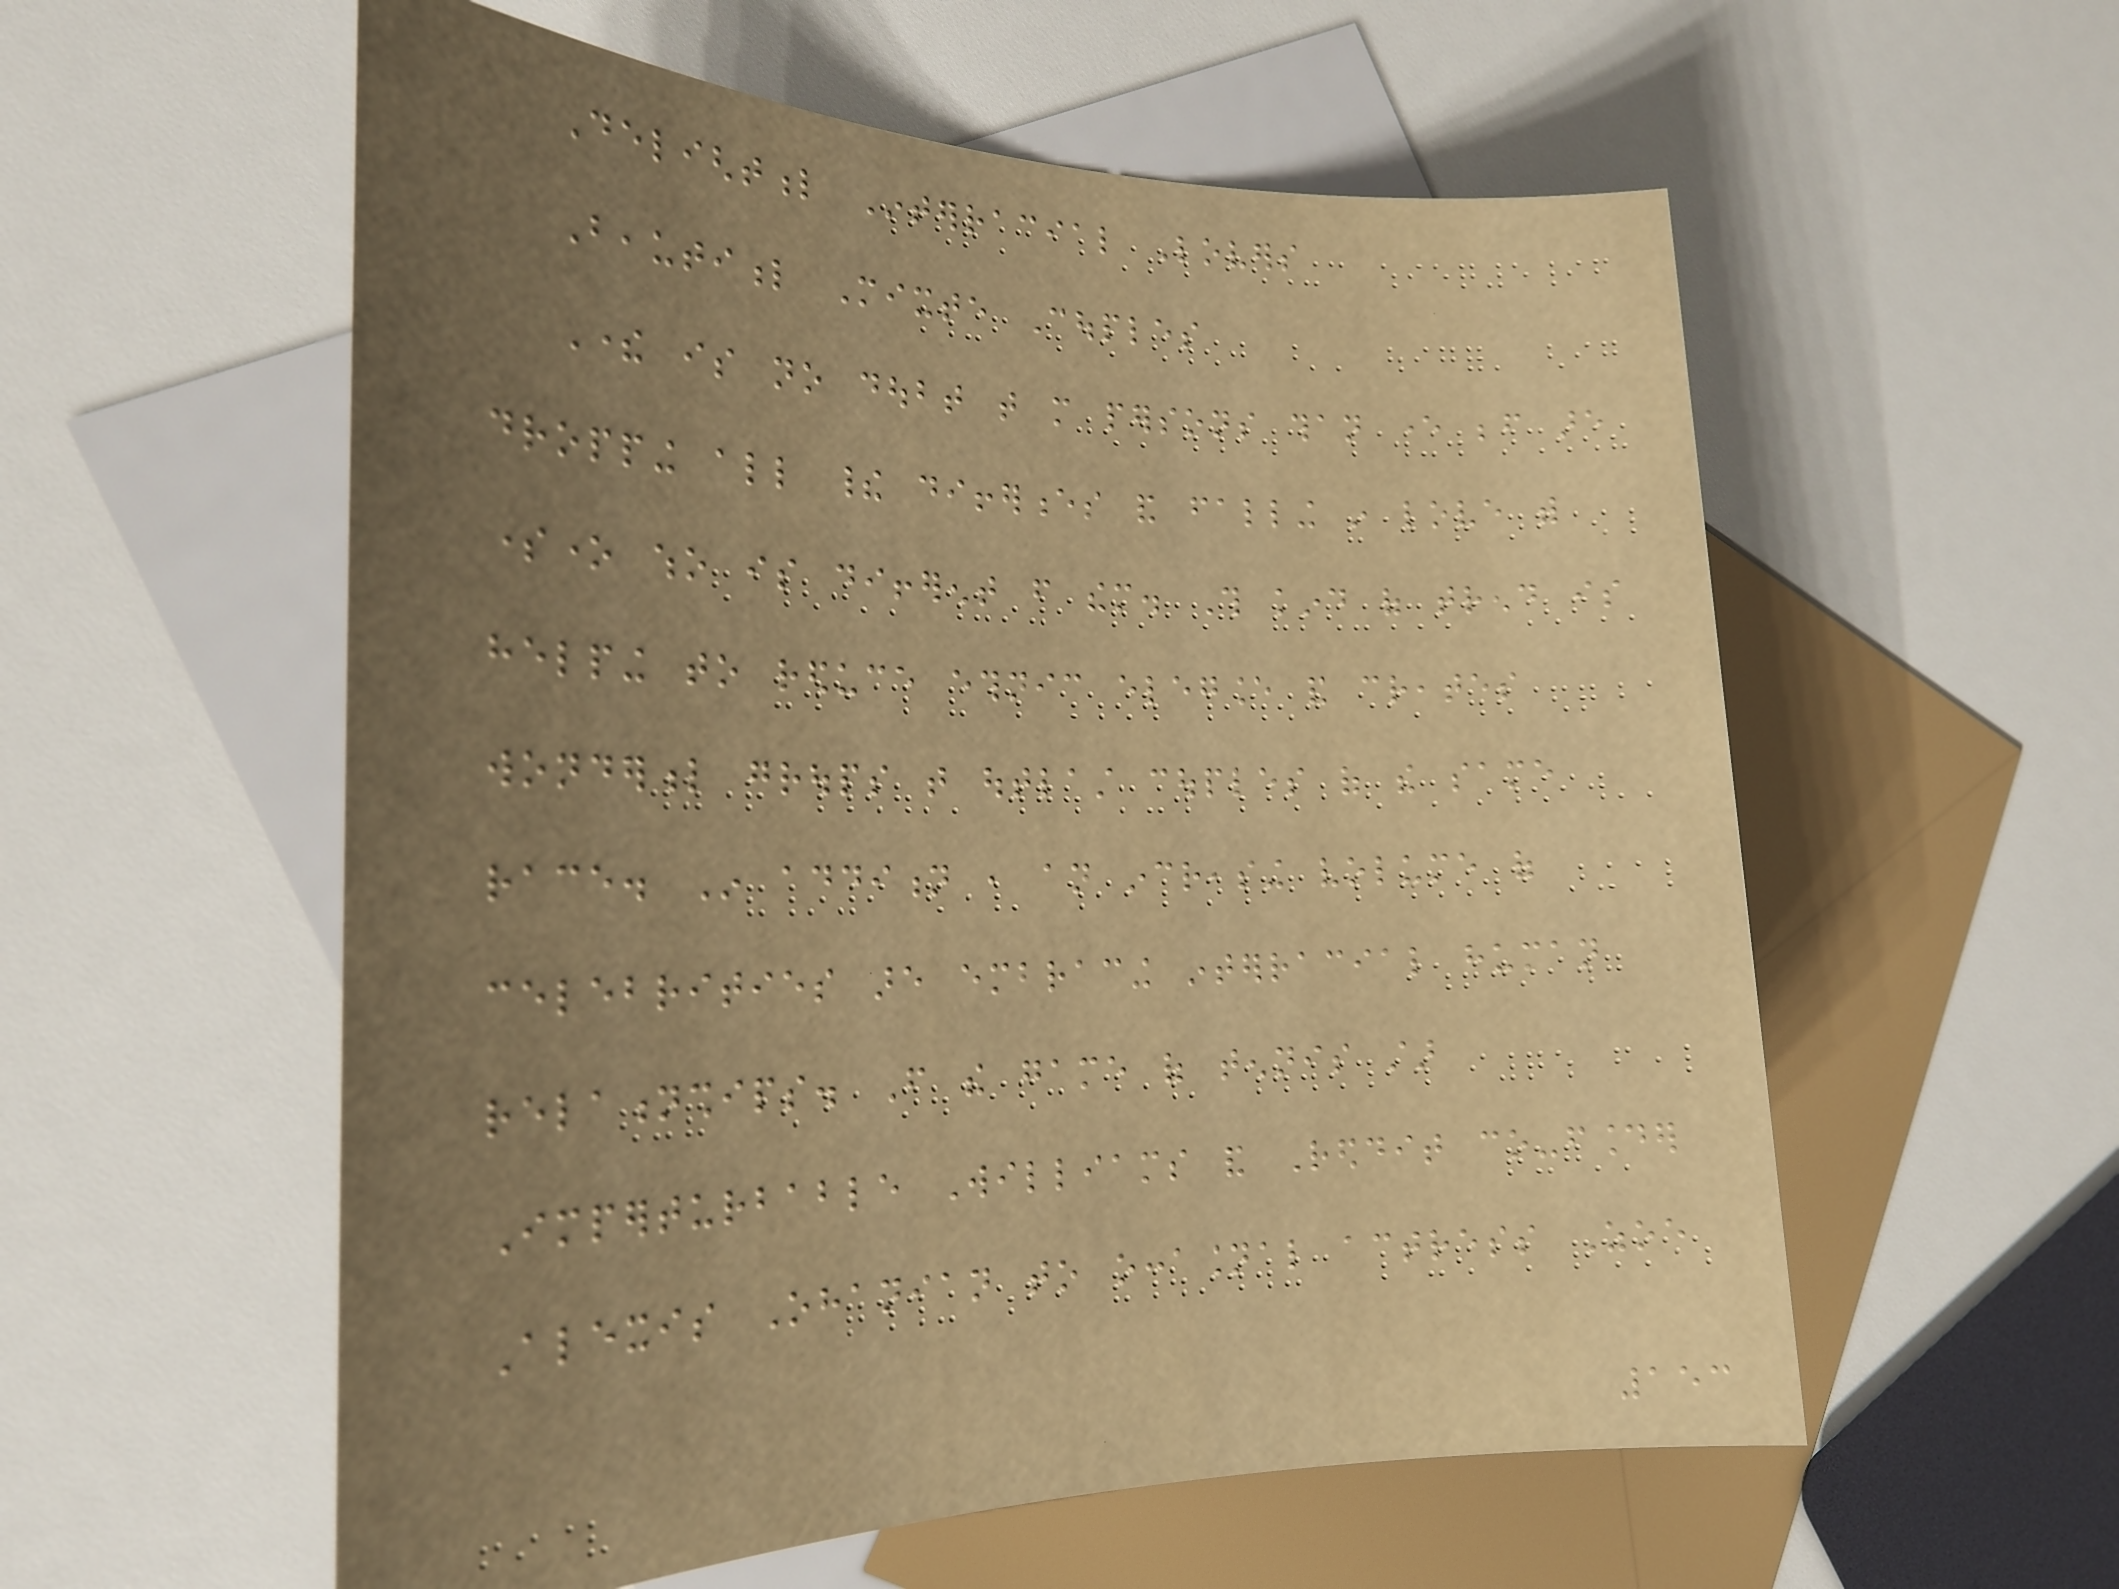Delightful Interracial Lovers
Beautiful Mixte Couples
There is no doubt that more persons than ever before are
dropping all their differences and falling in love with
someone who is different from them. This kind of trend is
helping to reduce ethnic elegance and creates
wonderful groups that outlast couples of the same
race. In addition , an increasing volume of
celebrities are embracing interracial human
relationships. From the game of tennis star
Imperturbable Williams and Reddit co-founder
Alexis Ohanian to occasional actress Zoe
153
